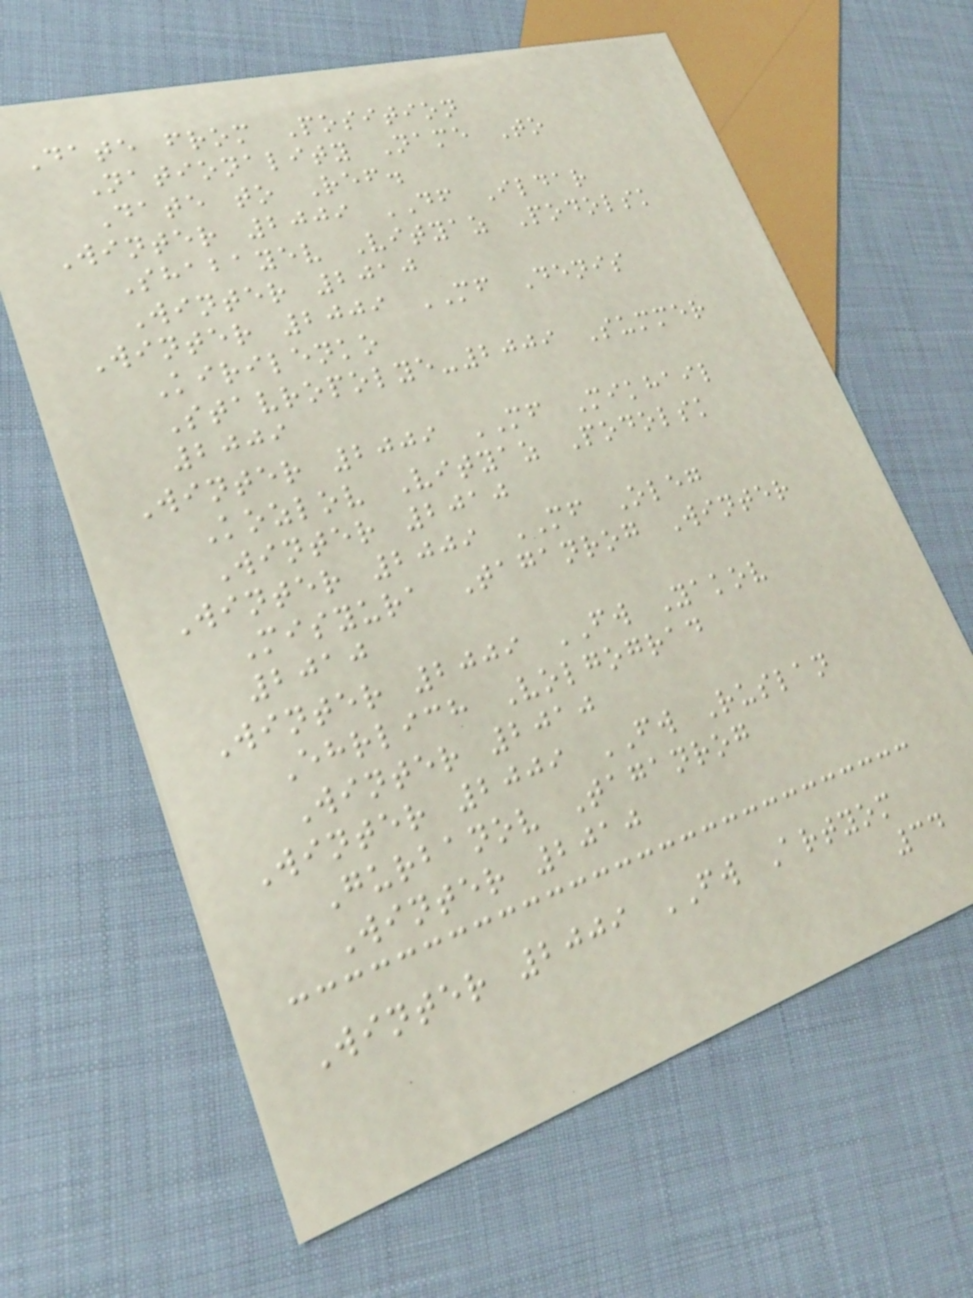Date from Position
Nationality Name To
Date to Ref.
Winter 2009 DF Ildar
Shabayev Vityaz Podolsk
Winter 2010
Winter 2009 MF Denis
Kirilenko
Stavropolye-2009 Summer
2009
Winter 2009 MF Mikhail
Kozlov Vityaz Podolsk
Winter 2010
Winter 2009 MF Oleg
Misyura Taganrog Winter
2010
Winter 2009 FW Yakov
Ehrlich Volgograd
Winter 2010
Winter 2009 FW Ruslan
Gurbanov Taganrog
Winter 2010
Winter 2009 FW Artyom
34
